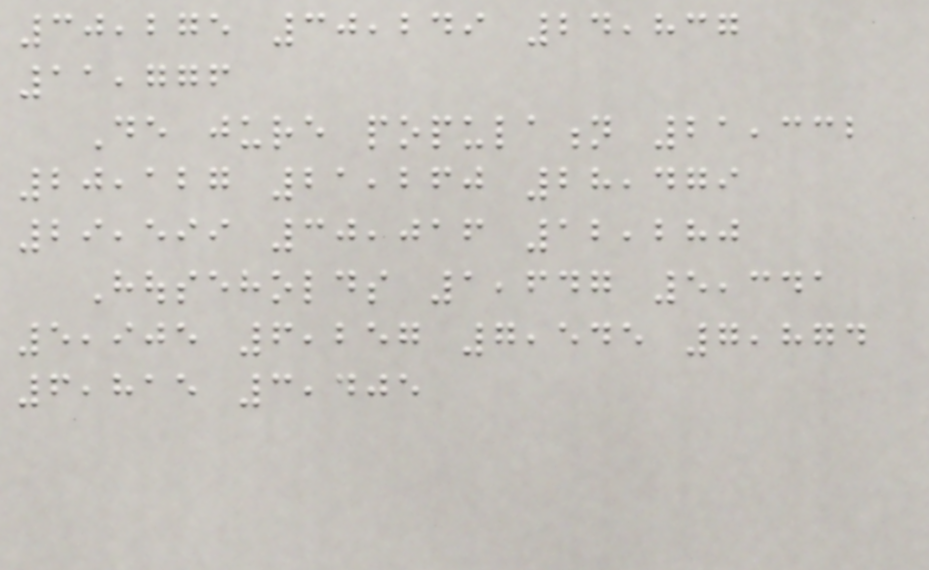30,275 30,249 24,837
11,776
De jure population 21,332
20,127 21,260 28,479
29,599 30,016 12,280
Households 1,647 5,341
5,905 6,257 7,545 7,874
6,815 3,405
